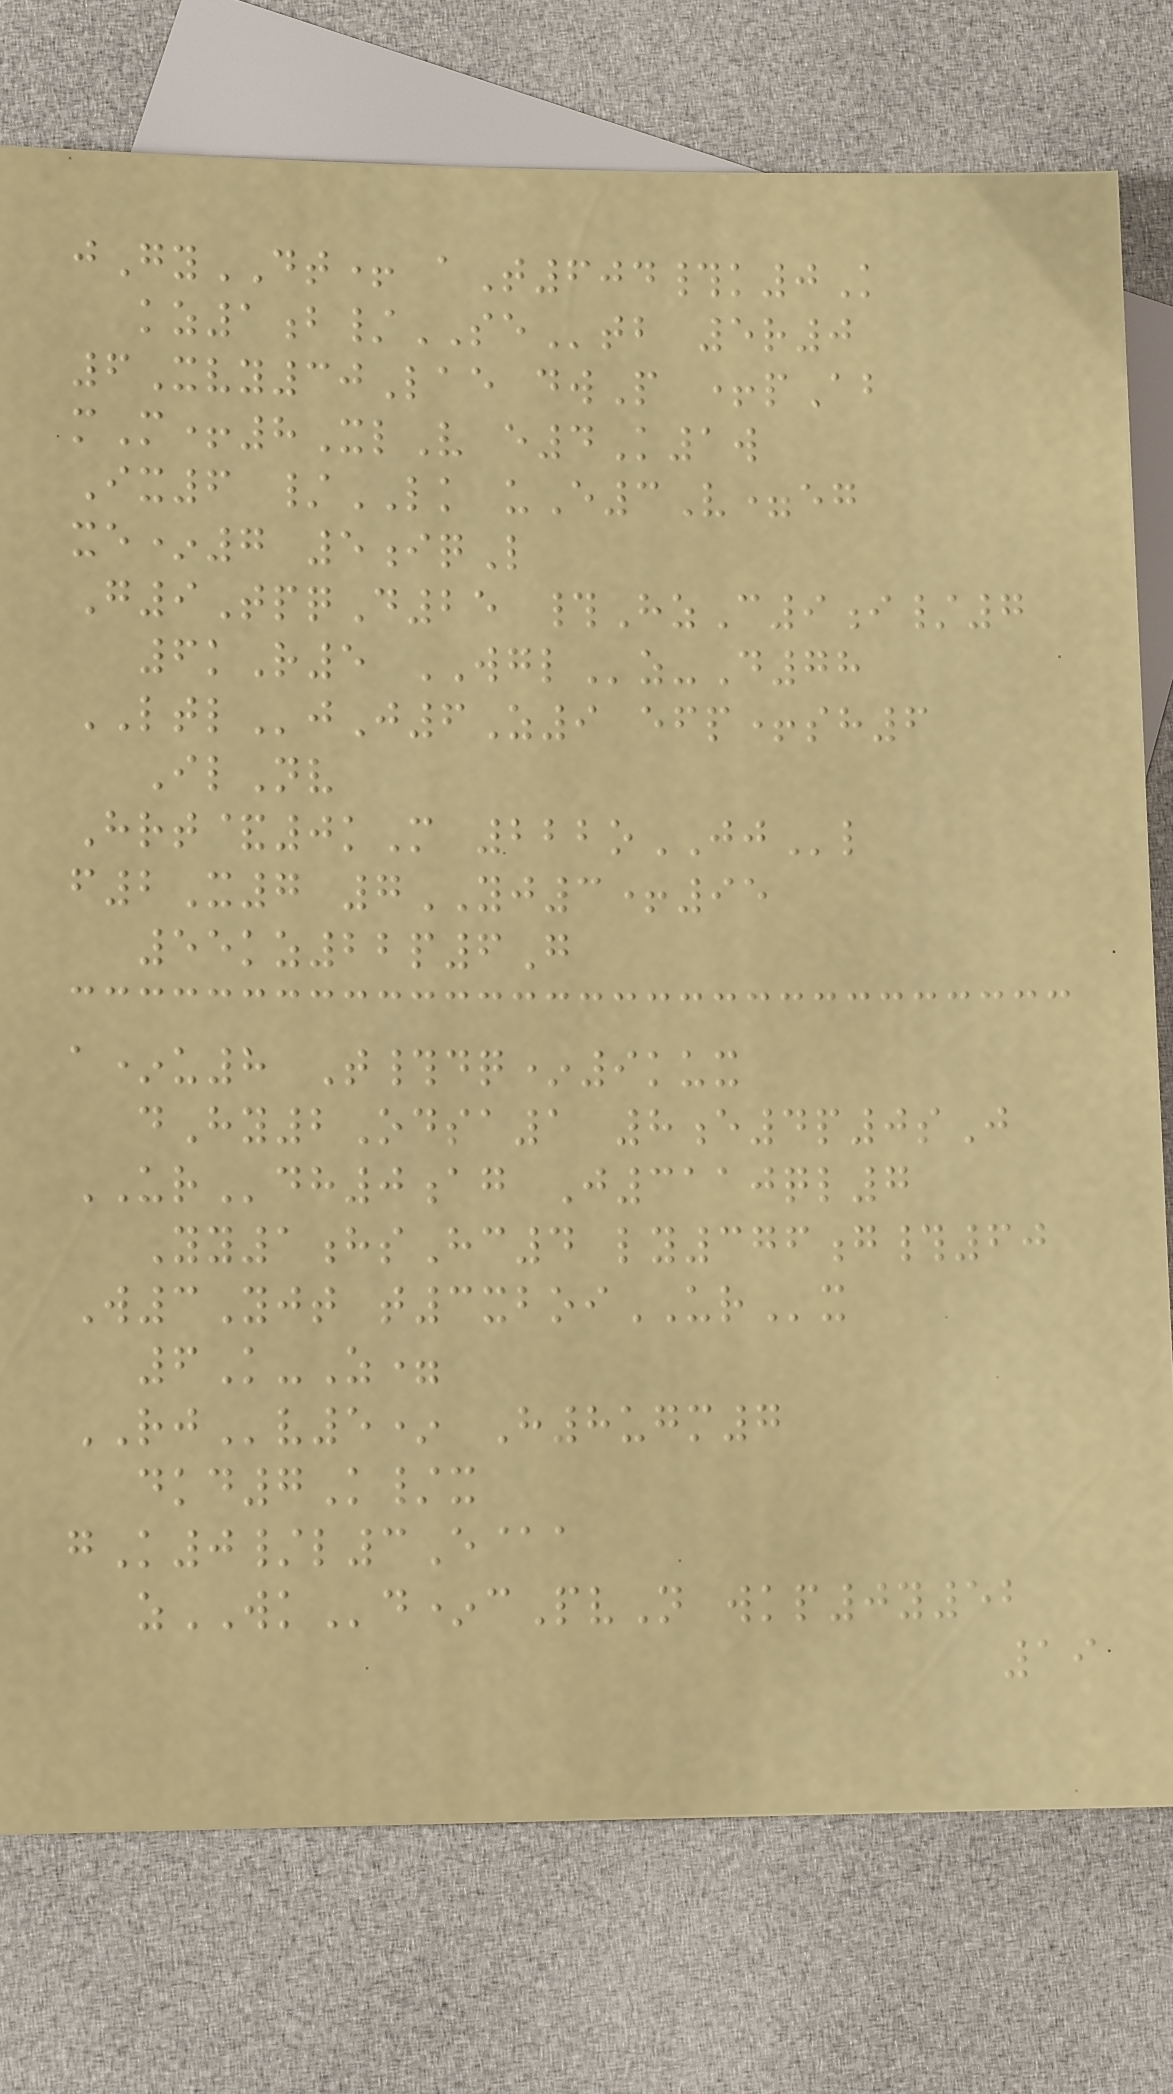jGyDT+ aT604#k0K
kz1b/SEtb 5r0
6Xvy30Lae dwP +pAb
mM+8XlV e4K1w
Ix6 /LK uE3V=eg
xe*7 5iqL
G9TpqD25 #HzC9i/7
6kR5 WGLz-D78
LTLjJ6Z9 efp+sh6
IlNv
Hrt&0kM 222oJJl
f2X7 7YJ3+95
55kz22p6G
a*u8 T#dq*9kux
dHy2Odsa1 8e4p0sJ
URdh0ag J3110ql7
Yy1hsHc4 ly376g#60
W3Yjt t3xboiURx
6K-Z=
RJv5* H8ugm7
dkd7K/x
gK0/l3E@a
zWKd*cPvN wkp0y52
19
